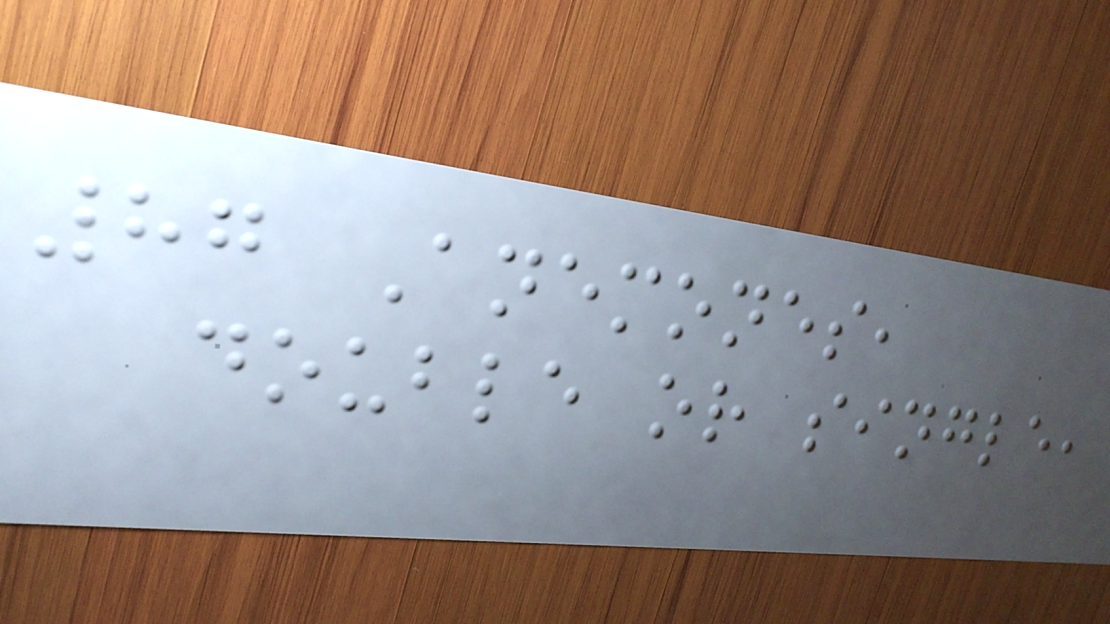87 Anemones,
double or single,
